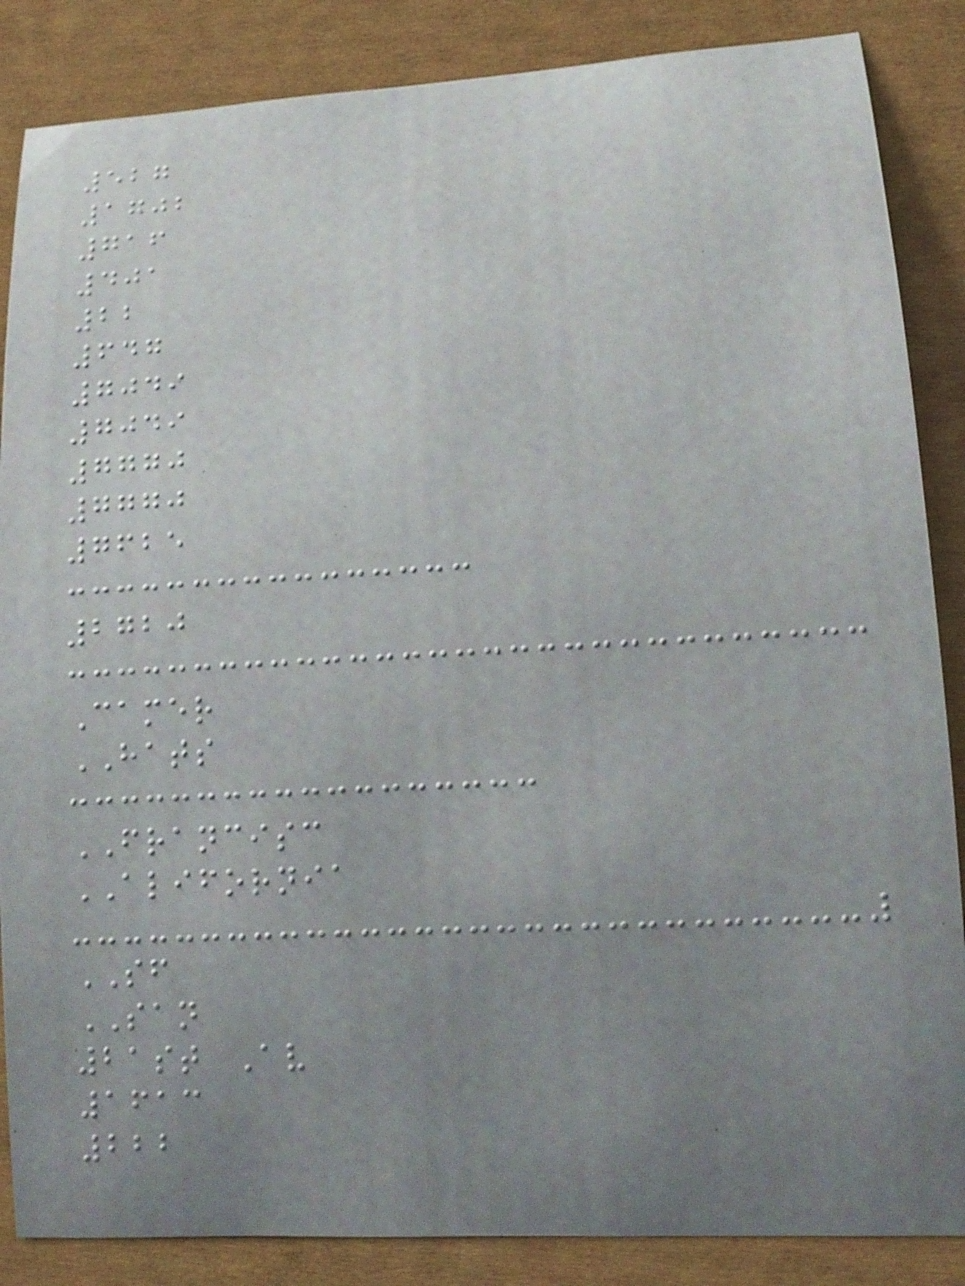527
1702
716
401
22
647
7049
7049
7770
7770
7625
2720
Camer
HATS
FRANCISC
ALIFORNIA
SF
SAN
21st Av
1613
222
